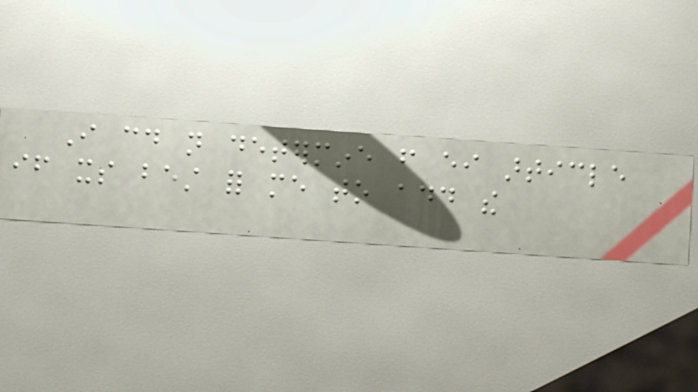I could not determine from either article
if its best for me to add the
